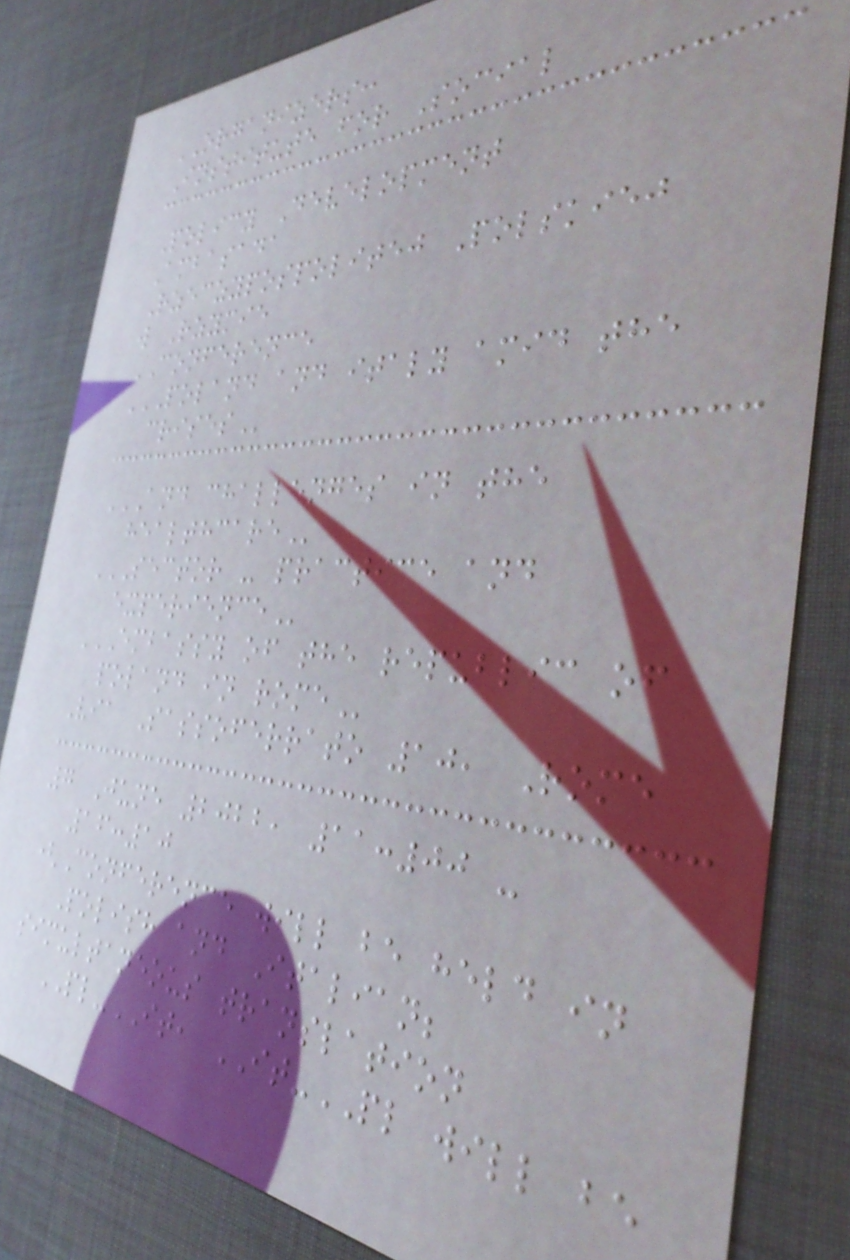ORGANIZERS:
Institute for Social
Policy Development
Ambasada
Rzeczypospolitej Polskiej
w Rzymie
CONFERENCE
POLAND AND ITALY AMID THE
CRISES
AND CHALLENGES IN THE
HEALTHCARE
SECTOR - PRACTICE AND
EXPERIENCE
EMBASSY OF THE REPUBLIC OF
POLAND IN ROME
Via Sassoferrato 10, Rome
7 June 2022, 11:00 -
16:10
(Conference will be held in
Polish and Italian;
simultaneous translation
PL-IT, IT-PL will be
